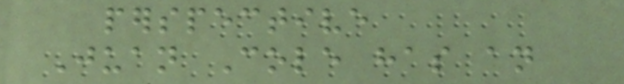perspective
Juan Cole has an
